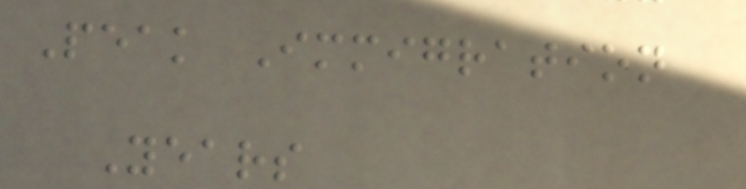Peak Immigration
Years
